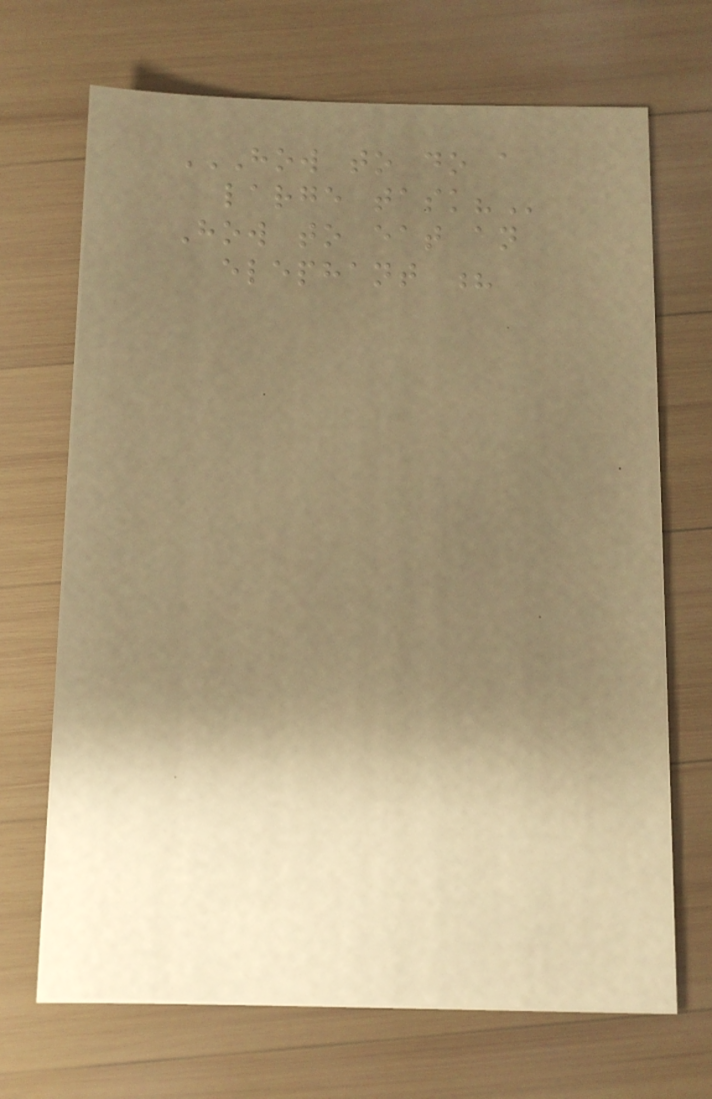HOW TO DO A
LARGE TASK?
How to eat an
elephant ?
